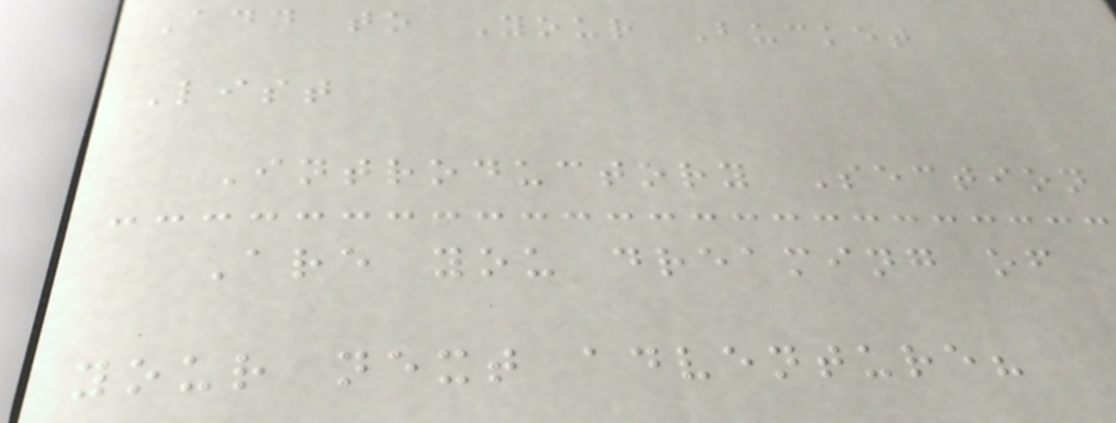Add to Your Bucket
List
Introductory Section
Are you dreaming of
your next adventure?
